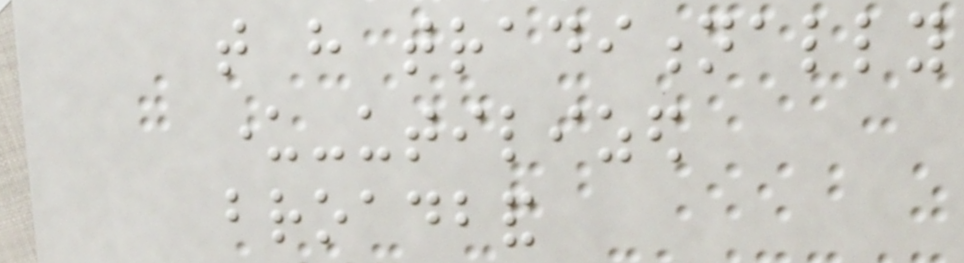that have traditionally
under-utilized
broadband
